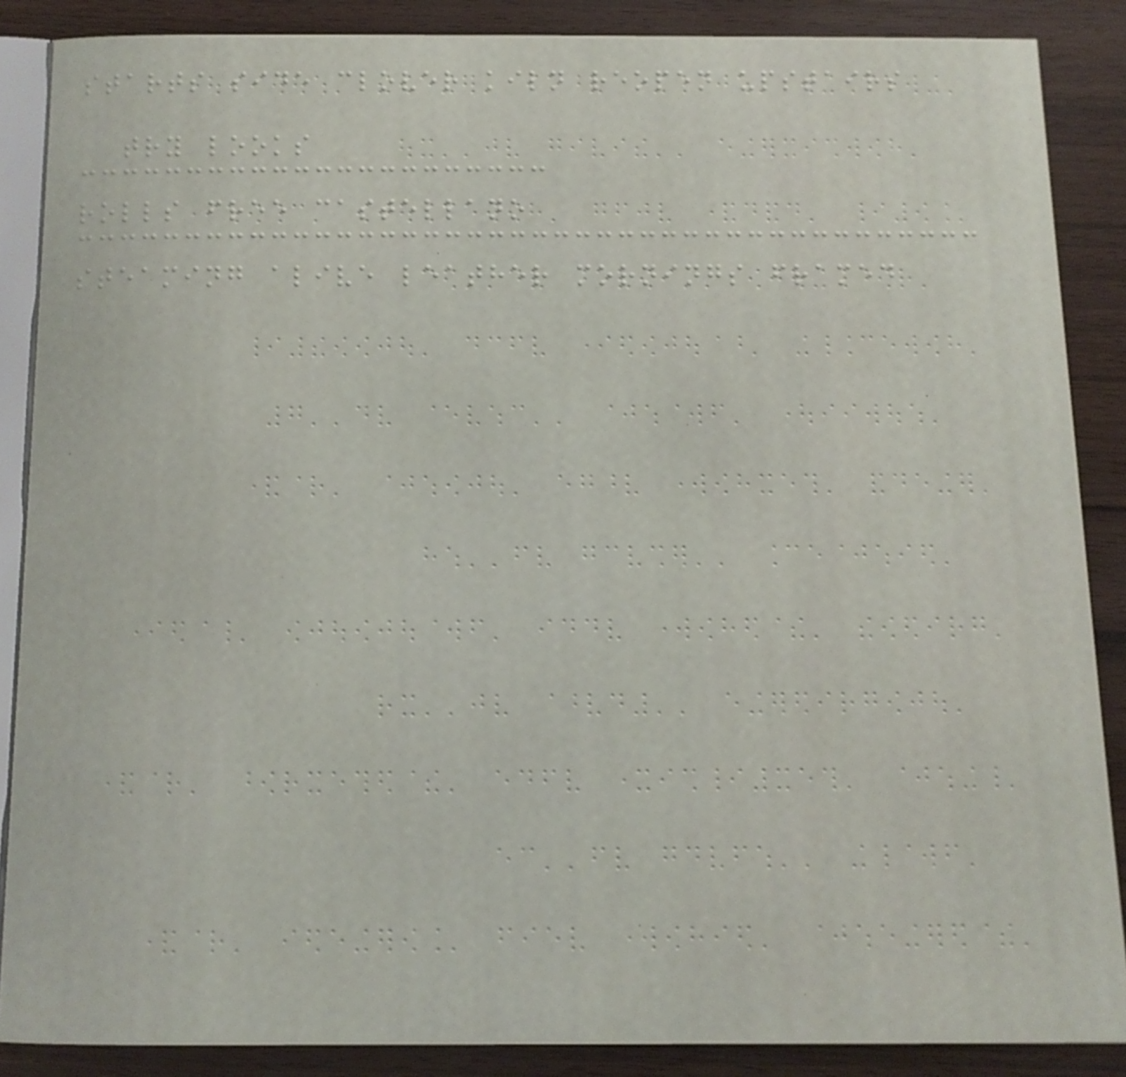starts side clover kiln reopen upstairs
try looks
rolls free castellano
steaming alive leather mornings framed
